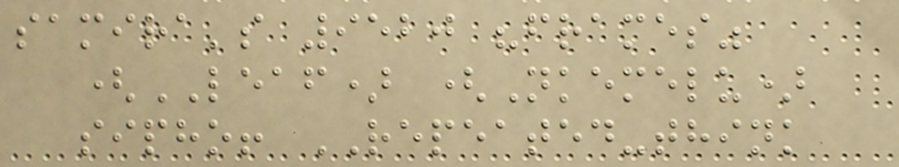samira's 9520 "frames"
(LEAF) (Nkemelu)
sipho! REPEATED-think
